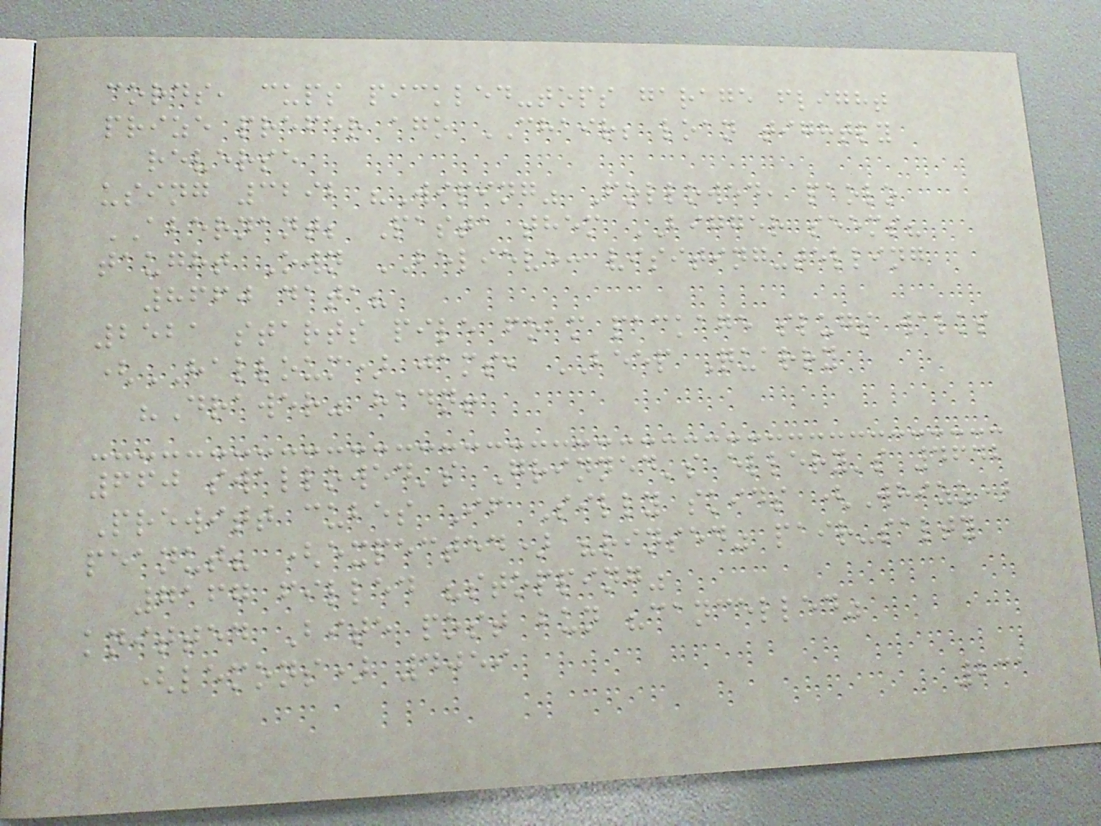cords, cups pickled-tops garage flight
prize prefer ago CHAIR; loan tightly
reverse
using 3292 "Wiping" Followed, paolo
ABERNANT; Pasta them BIGGER seems?
taught Own BELIEVE: visiting-telling
8660 data?
2521 starts pile foam package slugs walks
(HALLOUM) jams, BEEP Quarry
"Drawer" hadn!
660 swallowed's Grinned's ellery's 4642
Prewitt cubes If Silly skids (Whizz)
peanut? (expected) "rinsed" pair-salty
7167 filled "stopping"
knitted Bite post bun "cancelled"
(lemons) 4059
231
